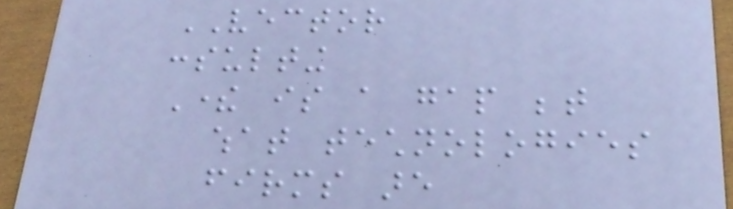VECTOR
consulting
There is a gap between
what technologies
firms are
